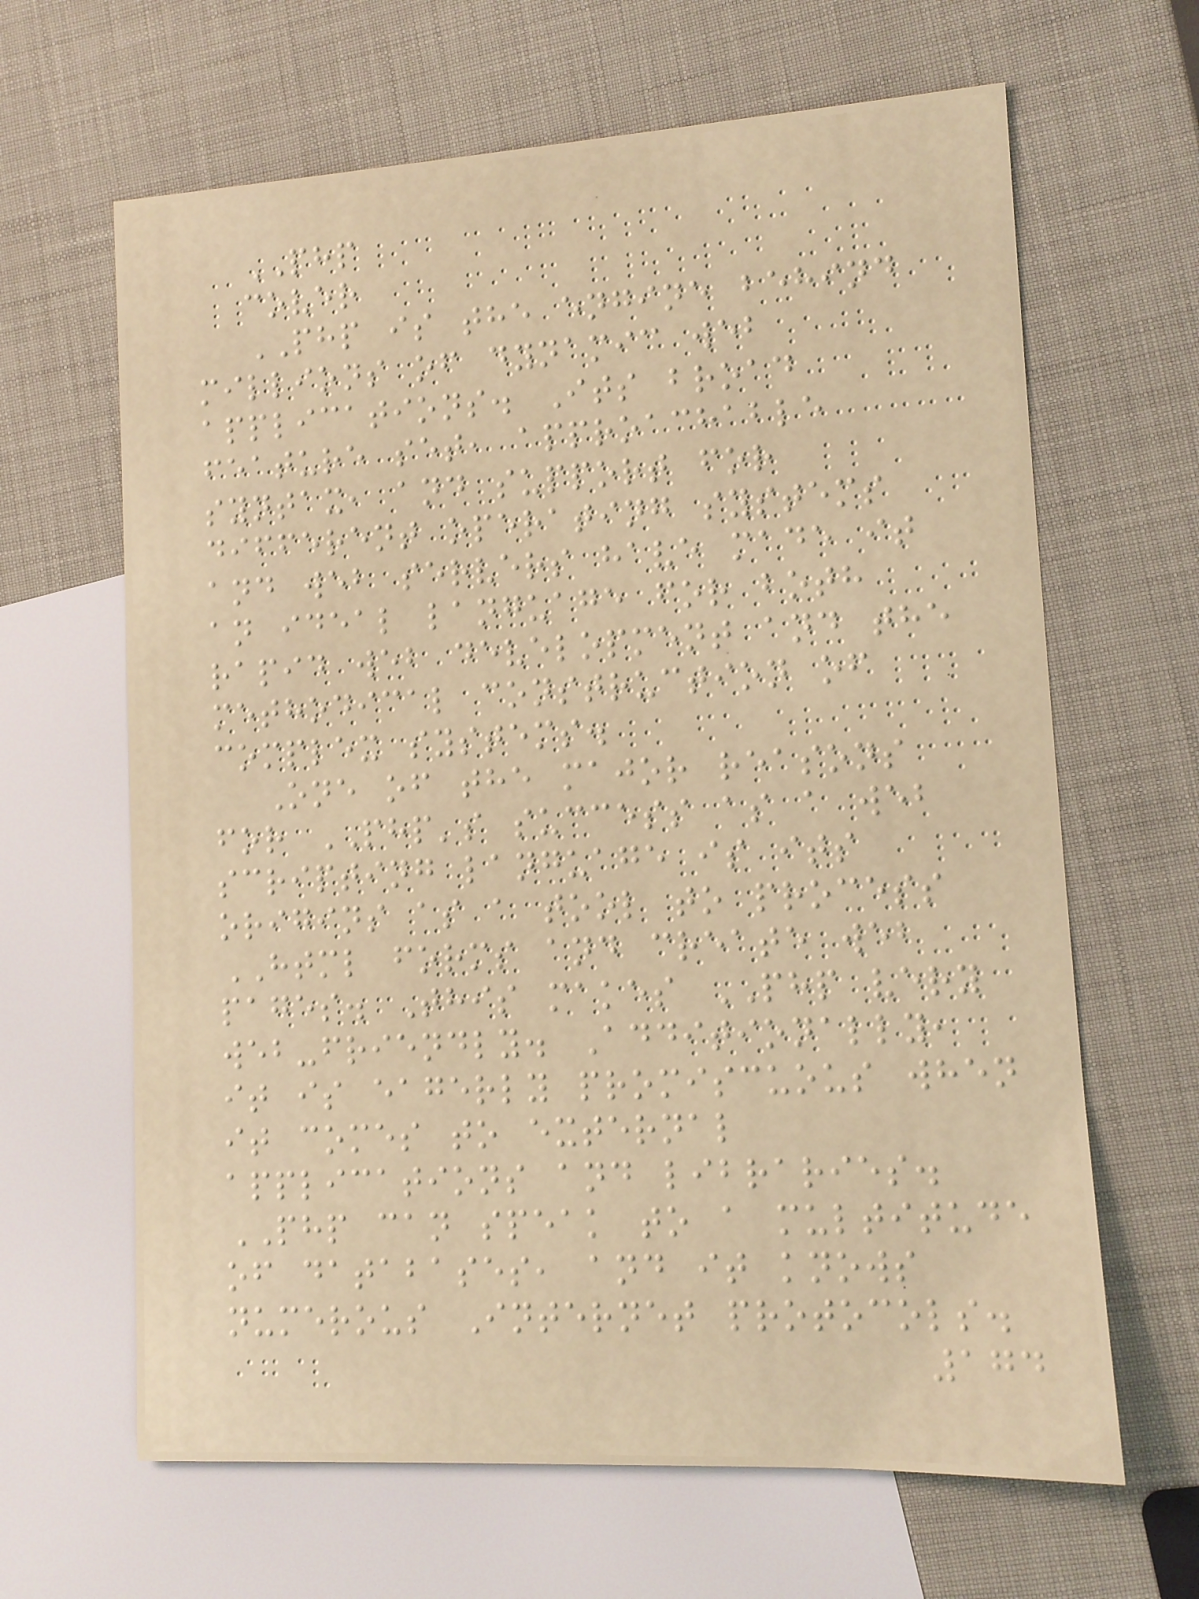PHP
cover
PHP is the engine behind
millions of dynamic web
applications. Its broad
feature set, approachable
syntax, and support for
different operating systems
and web servers have made it
an ideal language for both
rapid web development and the
methodical construction of
complex systems.
One of the major reasons
for PHP's success as a web
scripting language is its
origins as a tool to process
HTML forms and create web
pages. This makes PHP very
web-friendly. Additionally,
it is eagerly promiscuous when
it comes to external
applications and libraries.
PHP can speak to a multitude
of databases, and it knows
numerous Internet protocols.
174
